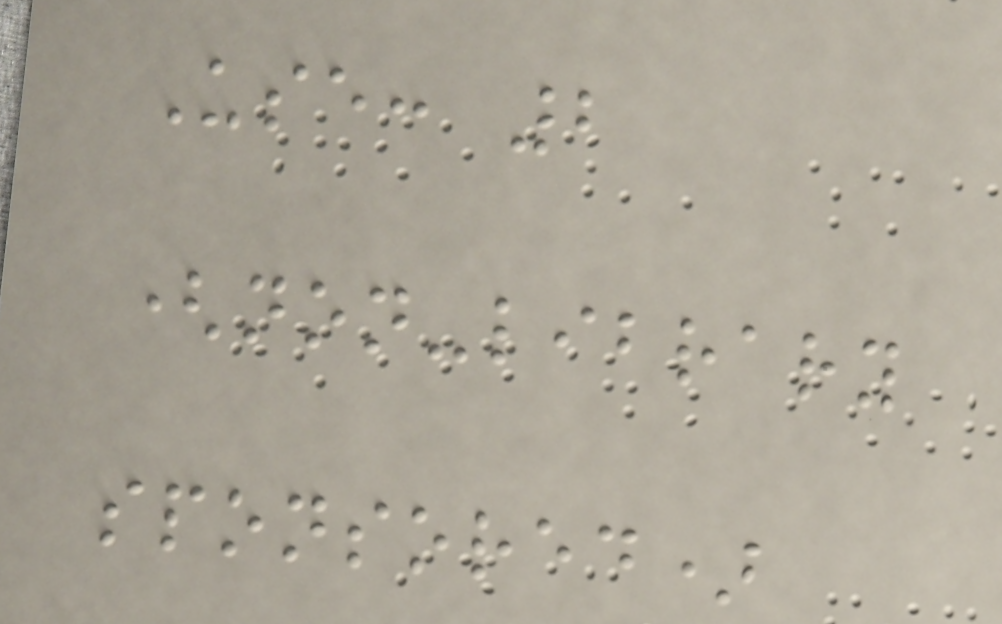Use: 2
(non-library
sponsored)
